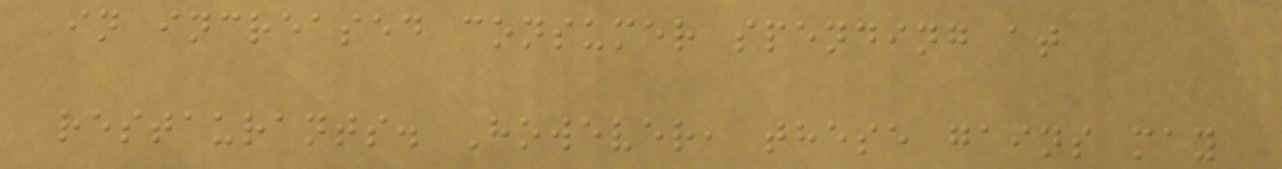in increased consumer spending at
restaurants. However, these gains may
